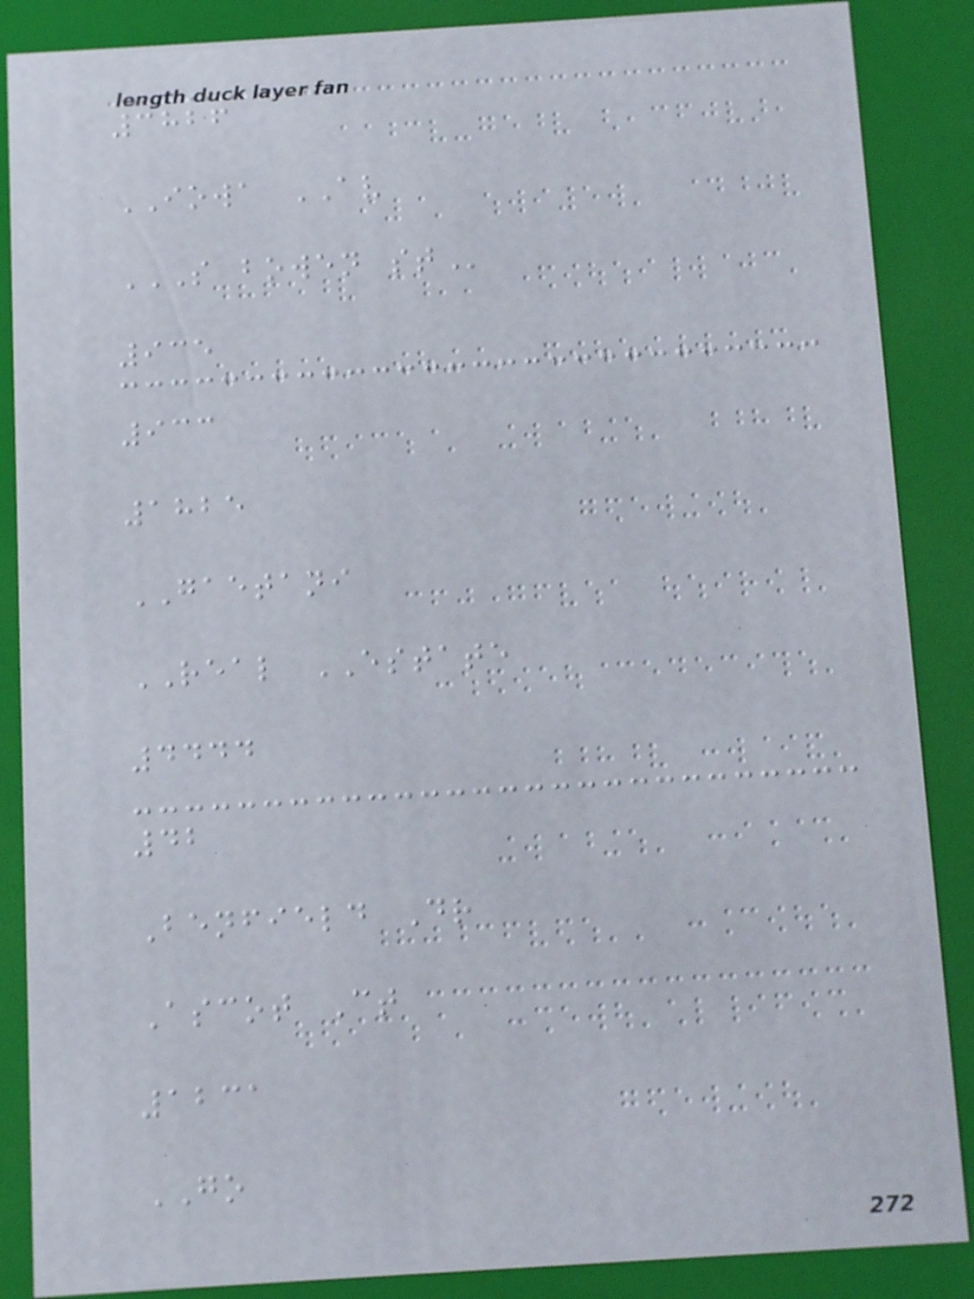3826
IOWA AV
S BOWEN ST
935
933
1825
GAETANI
REAL ESTATE
4444
42
Benfield Dr
Ascot Ct
1231
GO
